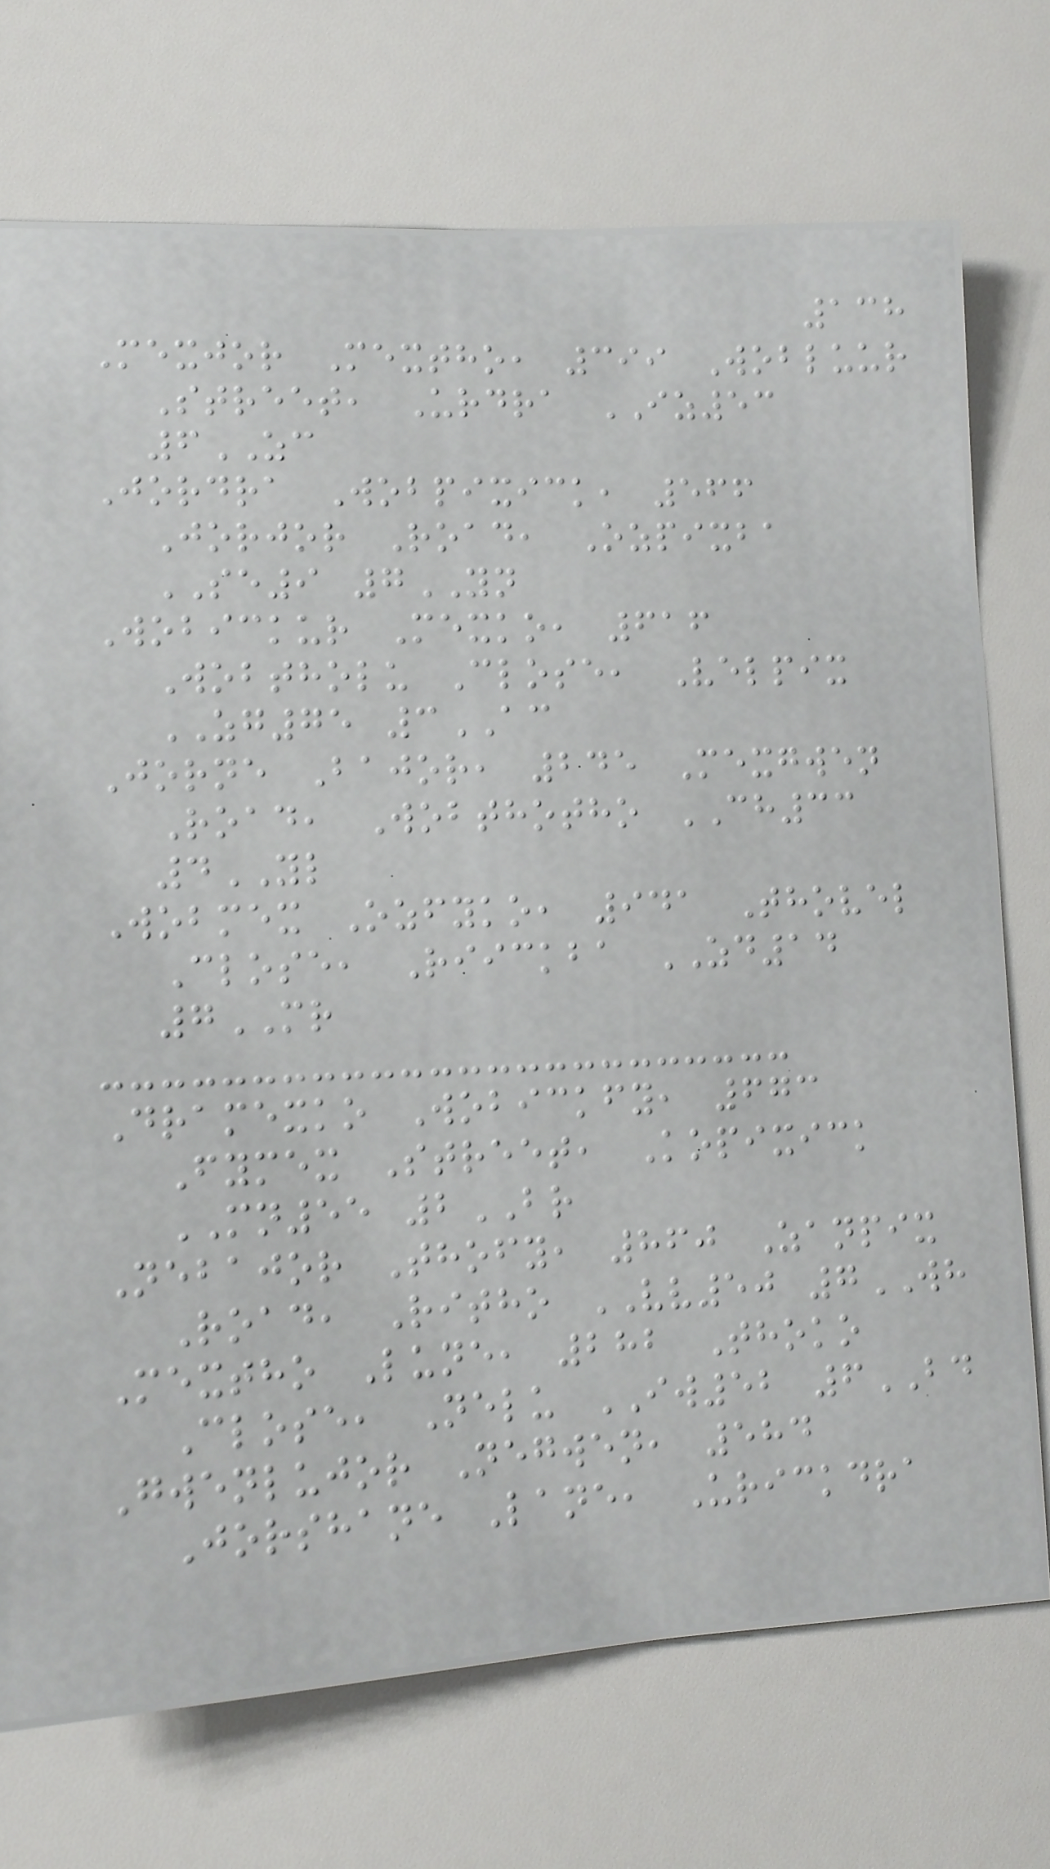138
Mexjor Mextho, 399 Wobluur
Street, Urdra IZ53
6ZC
Jordra Wobpixick, 566
Jorjor Road, Ozpixba
SE9 7YN
Wobickur Mexko, 616
Wobtholu Close, Velpix
ZG75 3AC
Jorne Bajor, 245 Mexgwen
Road, Wobthotho CH33
4YL
Wobmex Ozfyko, 941 Thovel
Close, Riickba ZD14
7MR
Dramexko Wobickfy, 673
Fymex Street, Kopixick
MN55 2BR
Nebajor Thofy, 860 Zanpix
Road, Ritho VV50 7WH
Mextho Lune, 282 Thoko
Close, Nelu IW52 6BD
Gwenlujor Negwen, 584
Jorshane Lane, Urickdra
